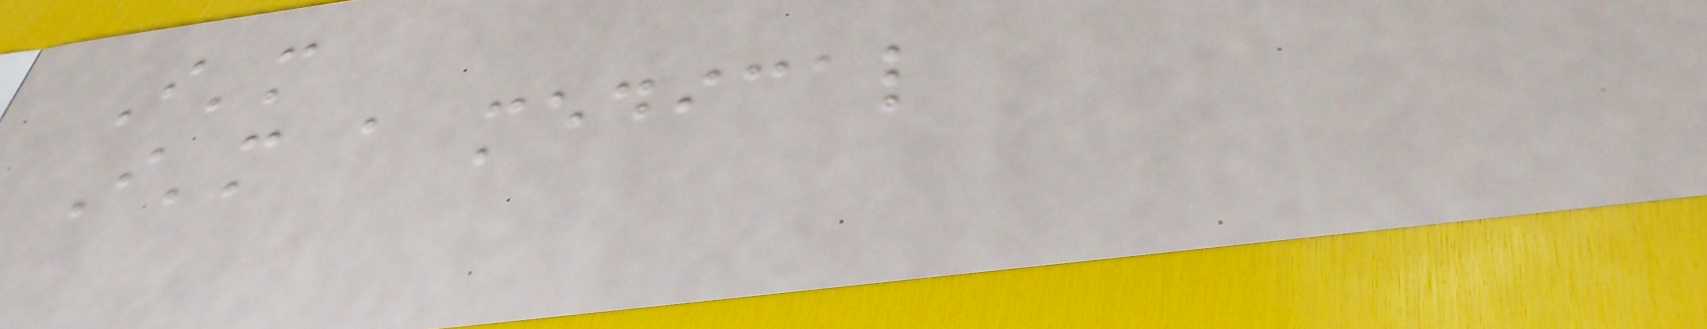I'm
I'm a medical
